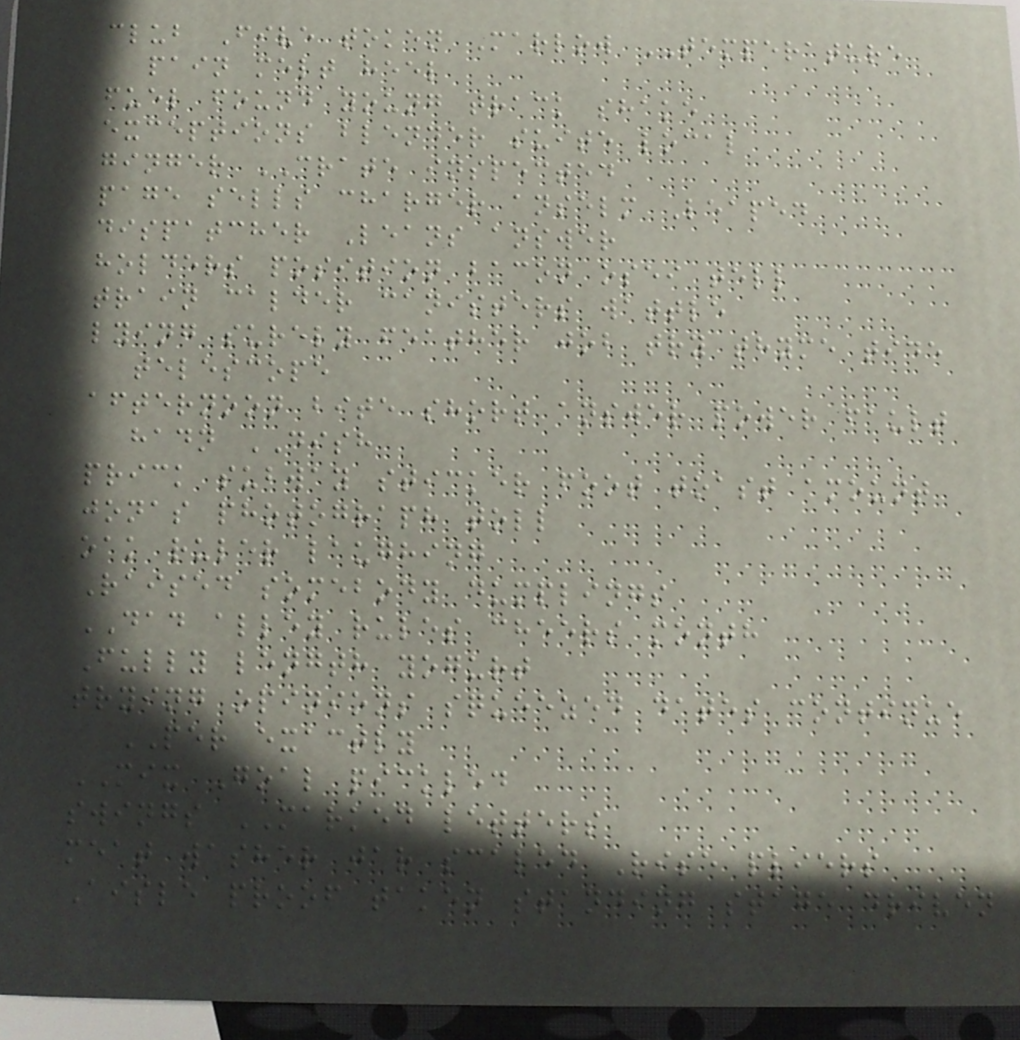club Five token Marlow TEMPERATURE
pain melt heel
fuel found young track shake
exceptions blender suite local
ginger CRATE inspected
page sells charger anselm Leaped
dispatcher Leans answer
holders position bacon osei tell
train calder canisters wattle
lying surely feather job try thyme tide
telescope
afternoon bite short answer power fault
hadn DISH
prick subway sticker foot toast amount
jonas photograph toll
oak ruler laughing
Raised somebody dumplings
DAD alley rules cheers month
Fully length yogurt
trying opinions squeezed dates continue
PER exactly
MIX Goal pickled
swings MARKED letters
meat washer jar scaled Rise pliers
Aisle proof taken standing stage driven
